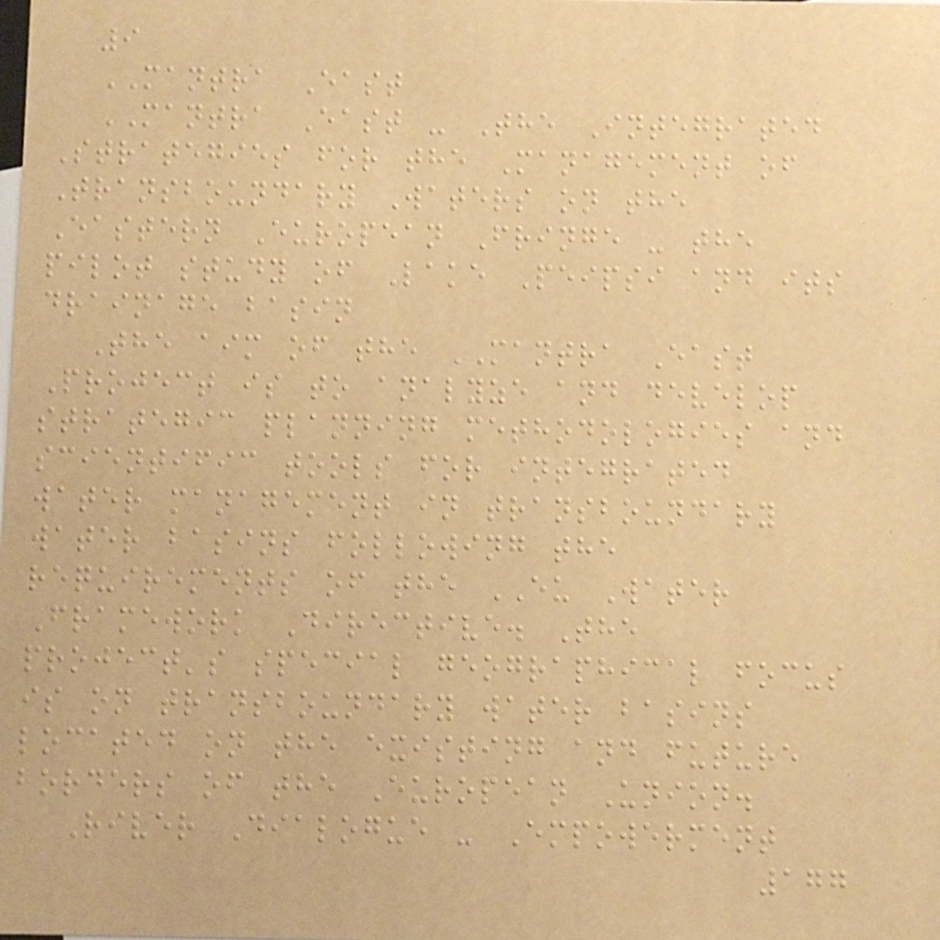9
MANTRA East
MANTRA East - The Integrated
Strategies for the Management of
Transboundary Waters on the
Eastern European Fringe - the
pilot study of Lake Peipsi and its
drainage basin
The aim of the MANTRA East
Project is to analyze and develop
strategic planning methodologies and
scientific tools for integrated
water management in transboundary
water basins following the
requirements of the EU Water
Framework Directive. The
project's special geographical focus
is on transboundary water basins
located on the existing and future
borders of the European Union.
River Dialogue - Empowerment
177
